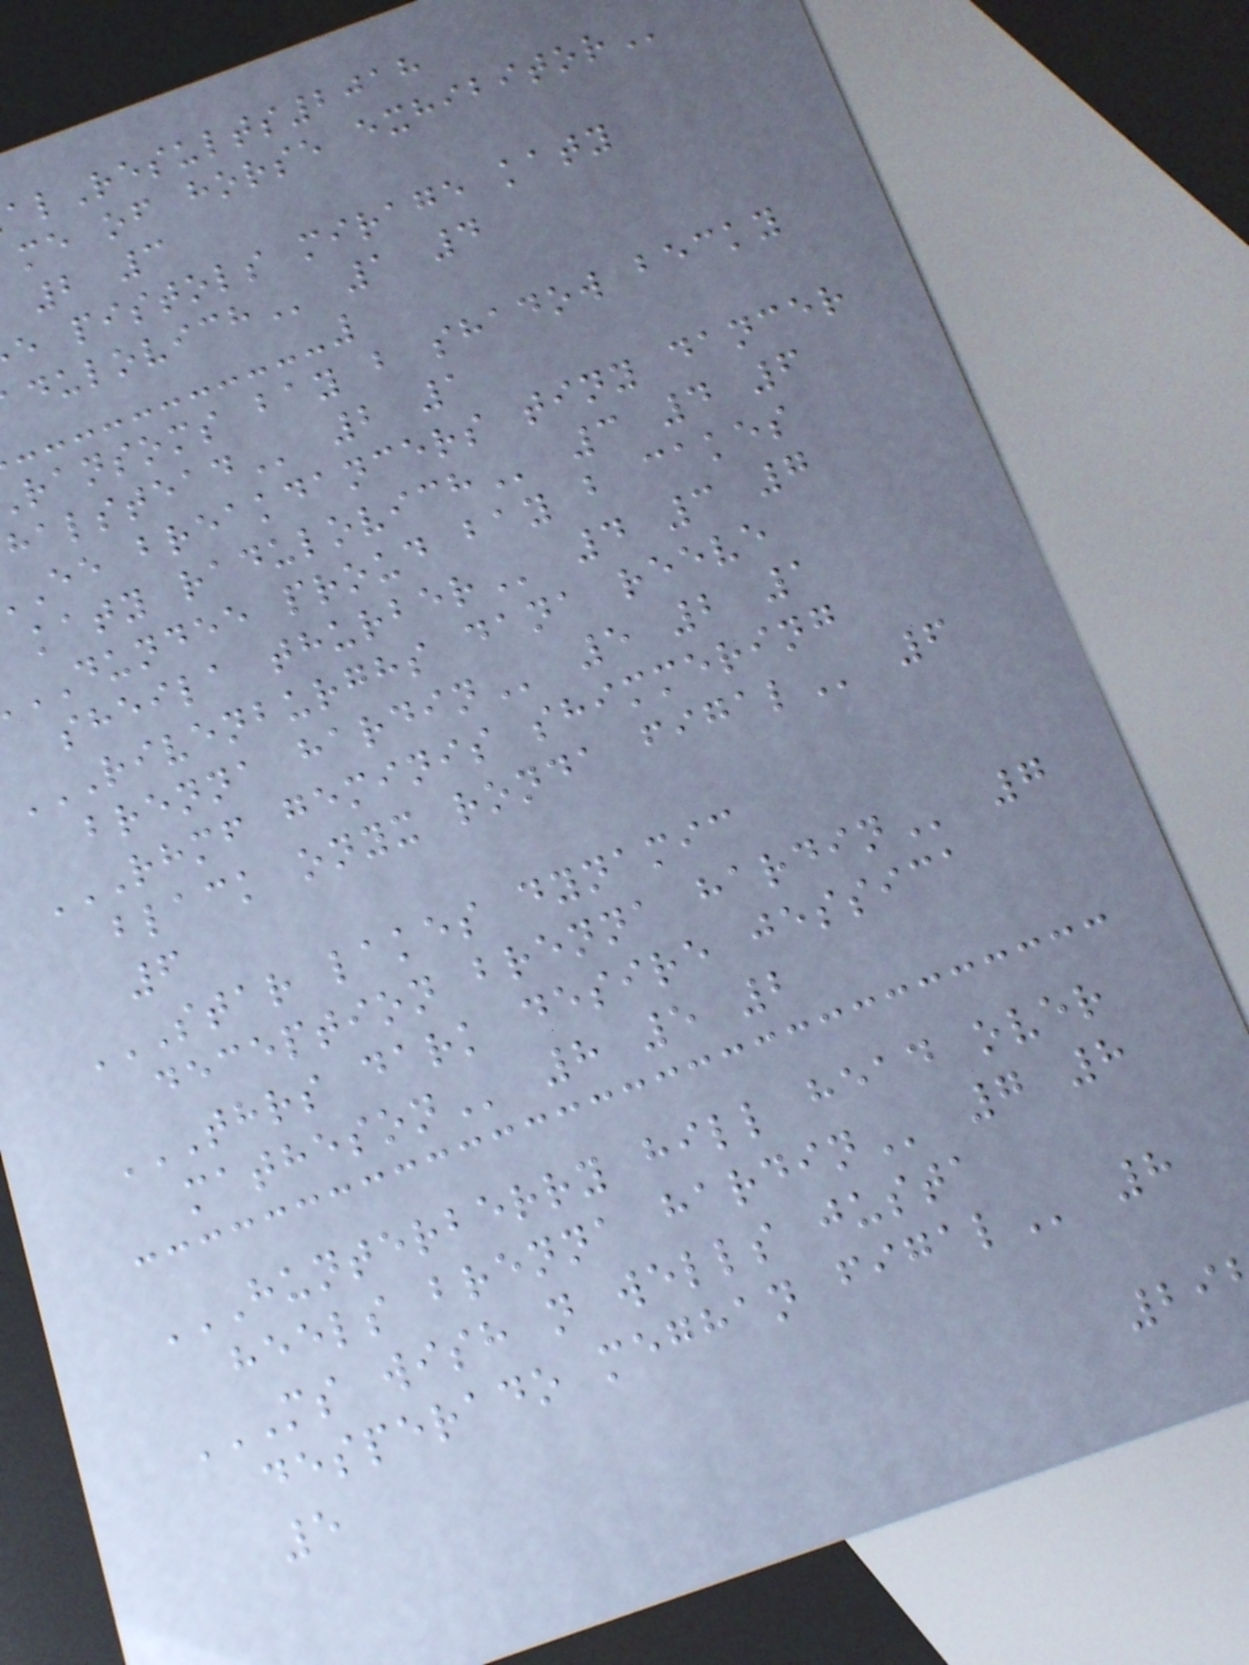alResults2018
me of horse
2 3
e pistols mirage katy
1 4
ransoms bay b shadow becky
2 1
ee breakdancers tiny dancer
DUNDEE proud bay b cakes
RIVENBURGHS DANA REEVE
brenna
RHMF GEMINIS SHIMMERING
black onyx ronda
6
STAR LAKES DYNAMIC
deception brenna
THRS DARK DESIRE JESSICA
8 5 2
HUNTERBERRY HILL HEAD OVER
heels brenna
MS WISH N WELLS JUSTA
desperado meghan
5
